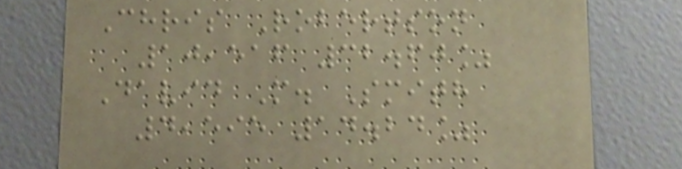Chris Robertson
10,516 32.60%
David M. Smith
4,595 14.24%
